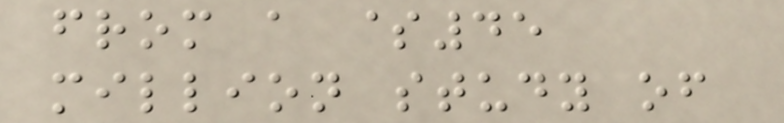from a $45
million study of
